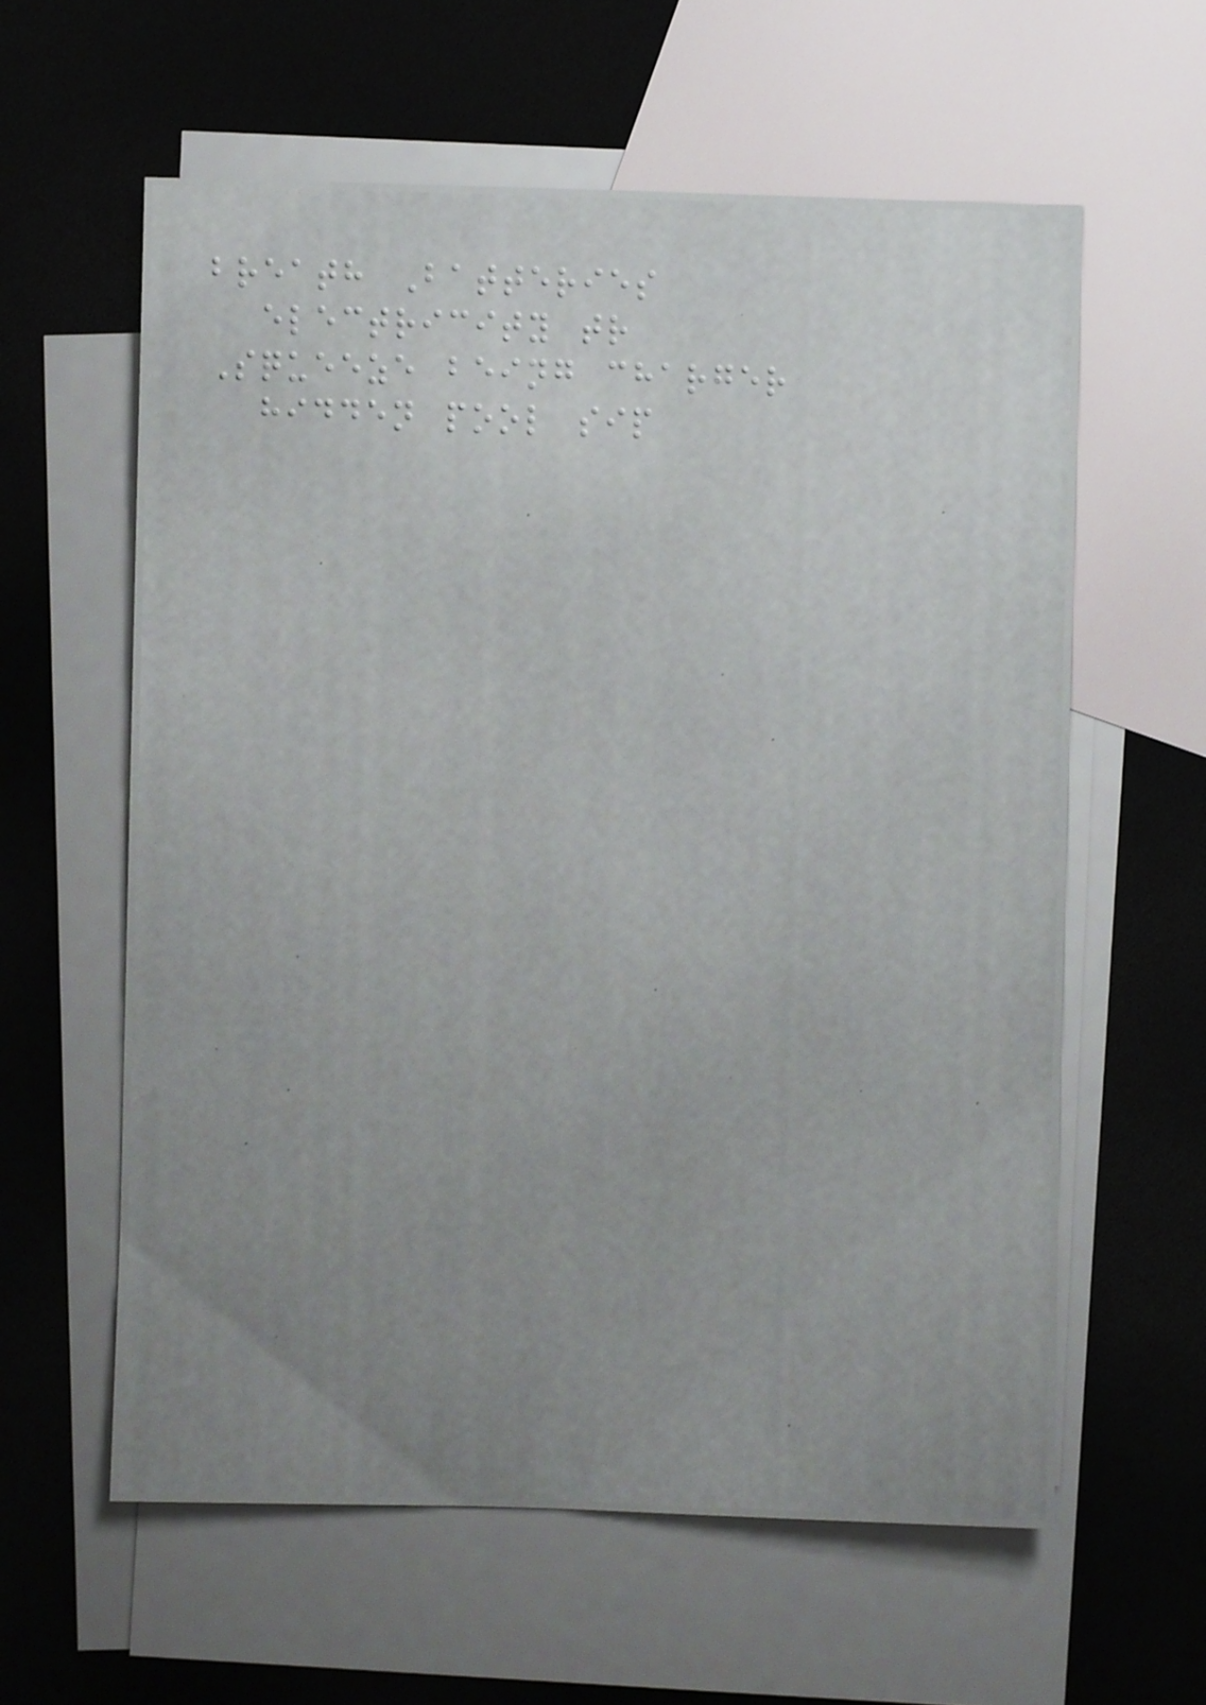breath Batteries
electricity tr
Squeeze being charger
hidden pool sip
